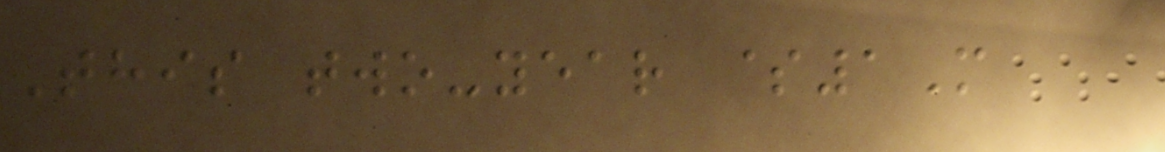This two-year $1M
